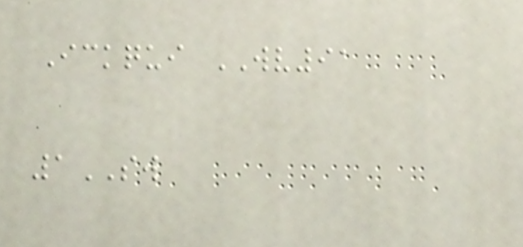Ickqui WV91
1SW
